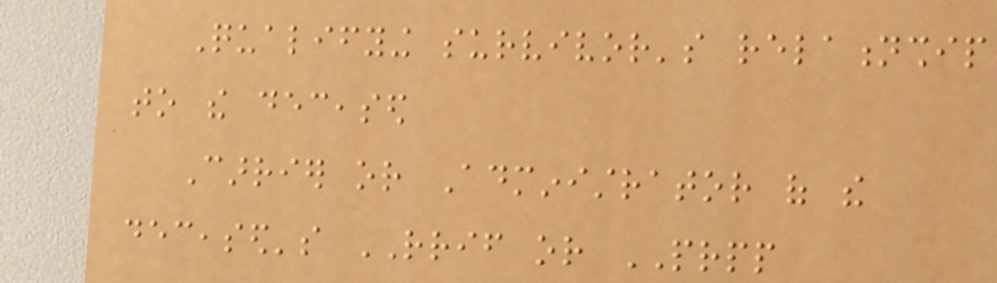Qualifying survivor's relationship
to the deceased
Carrier or Administrator of the
deceased's RRIF or PRPP
